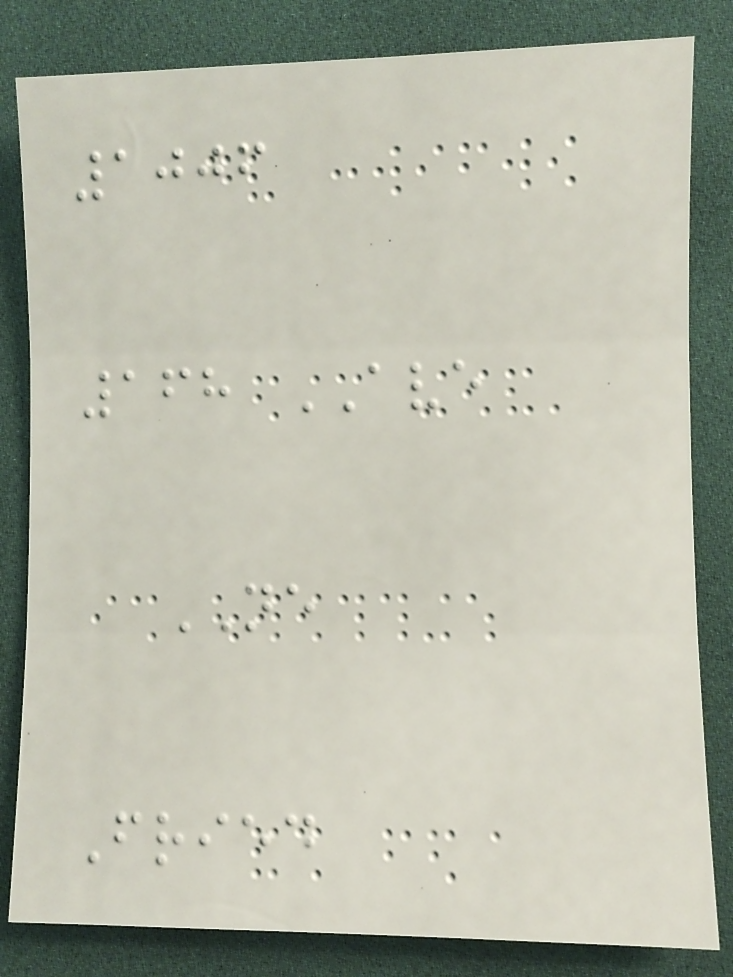1006
168 AVE
NE
Fried
